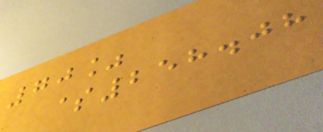70%
$258.08
